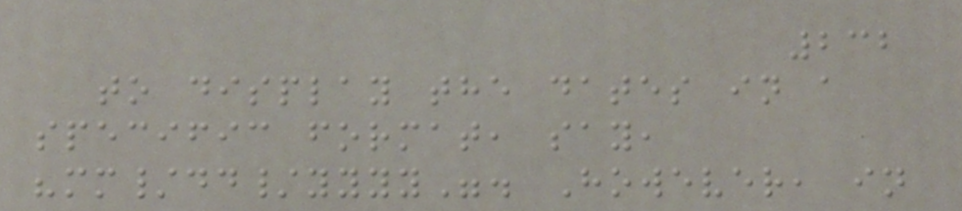232
to display the dates in a
specific format, say,
"mm/dd/yyyy". However, in
